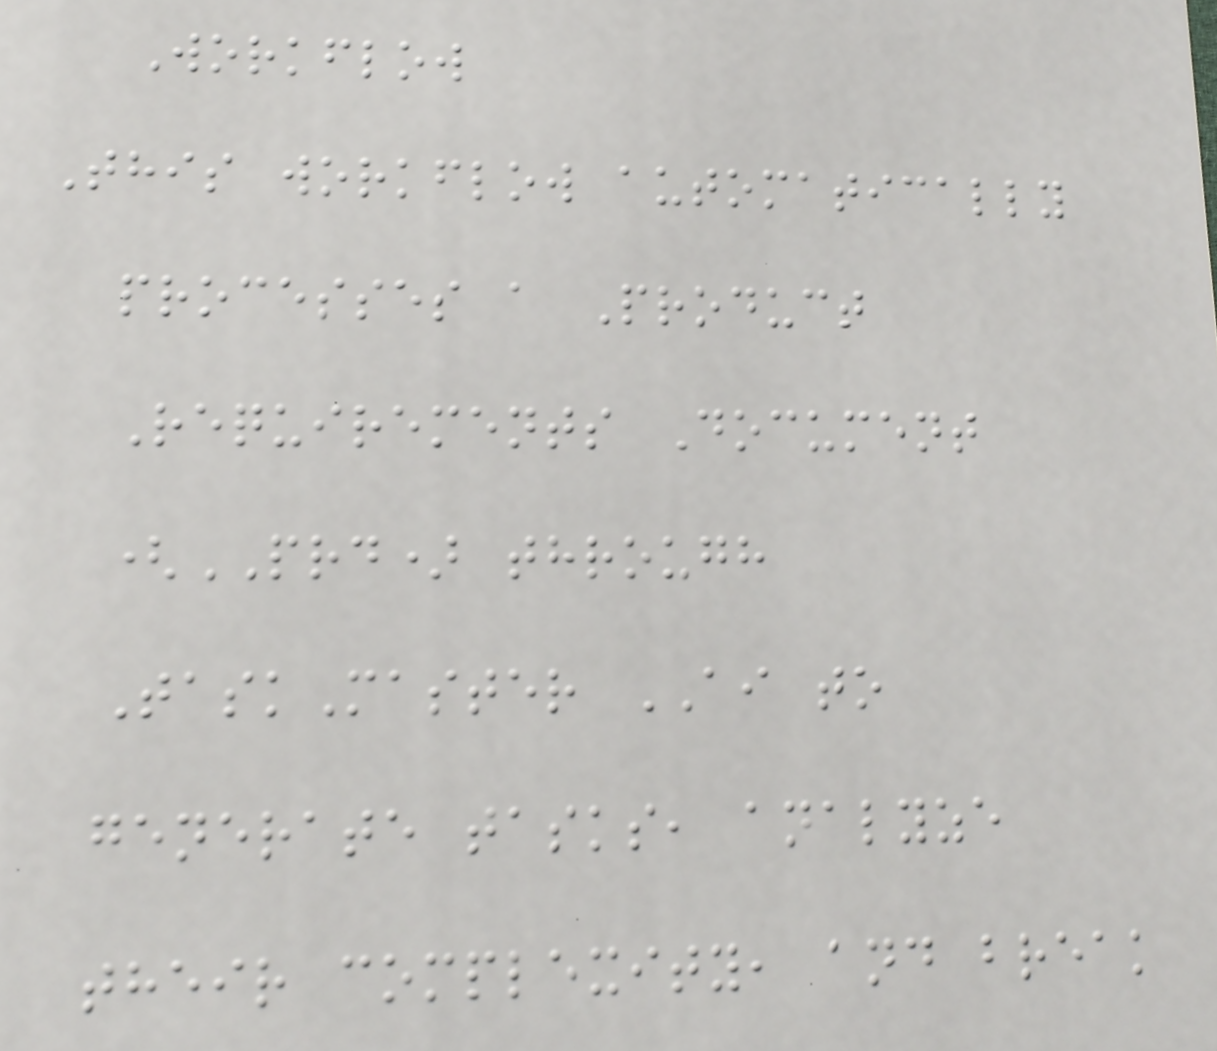Workflow
This workflow automatically
processes a Product
Requirements Document
(PRD) through
TaskMaster AI to
generate tasks, analyze
their complexity, and break
